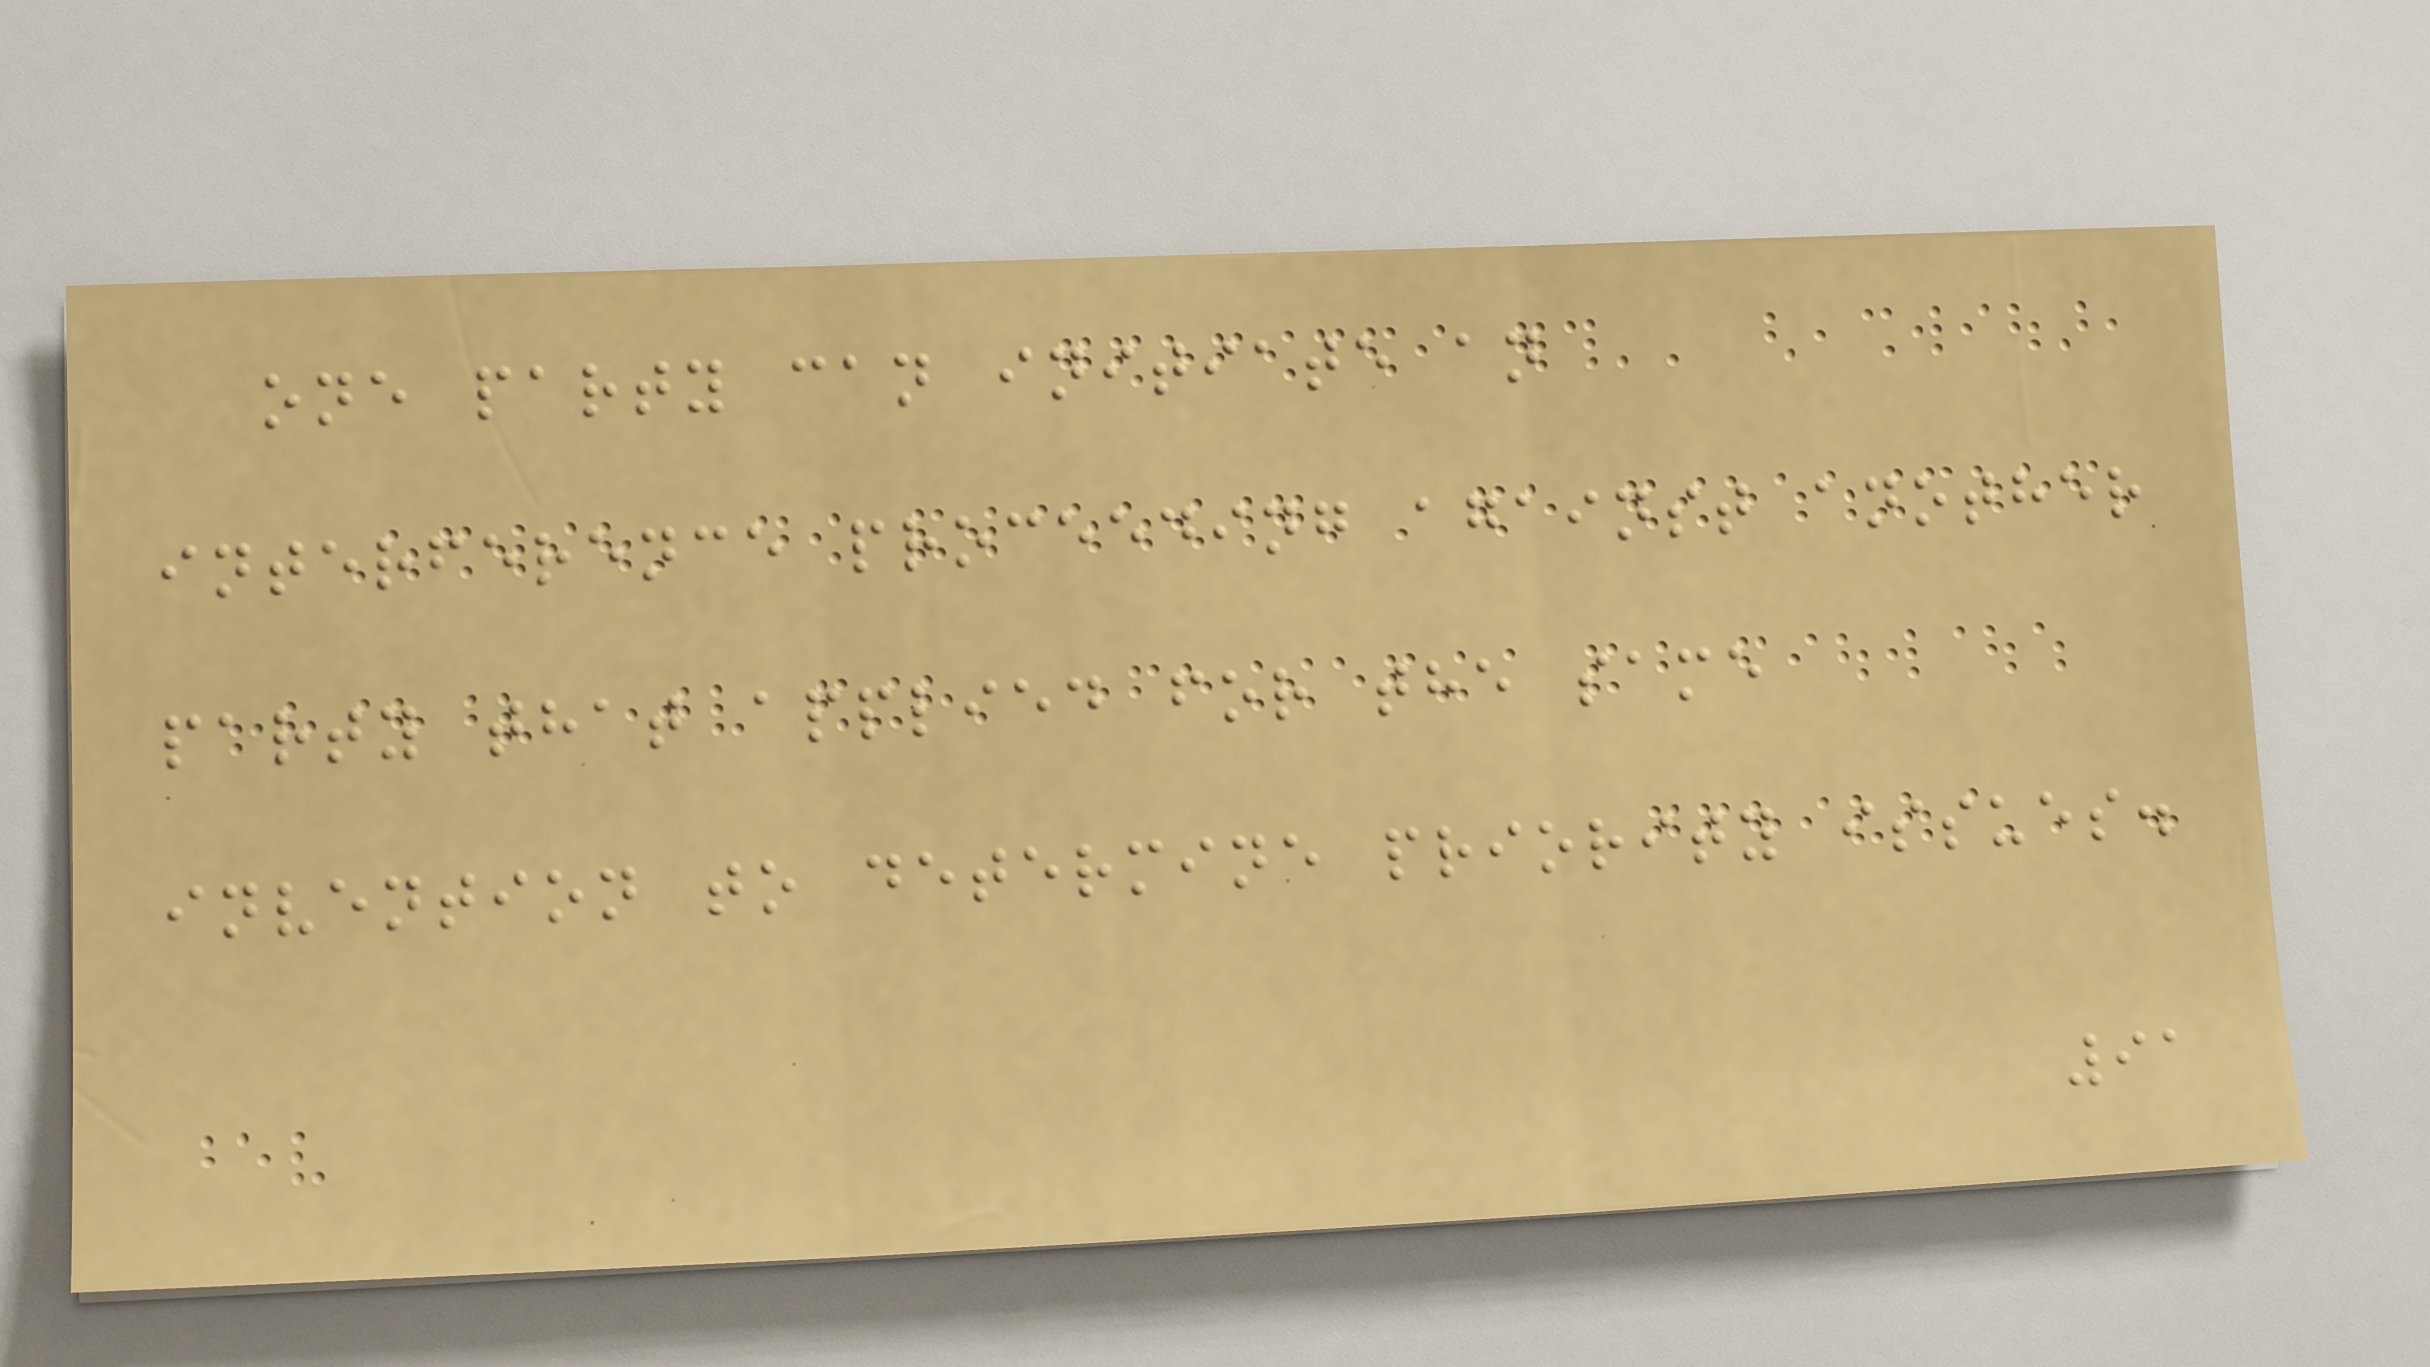one party can initiate an
interference proceeding against another
party that applied for the same
invention to determine priority issues.
91
